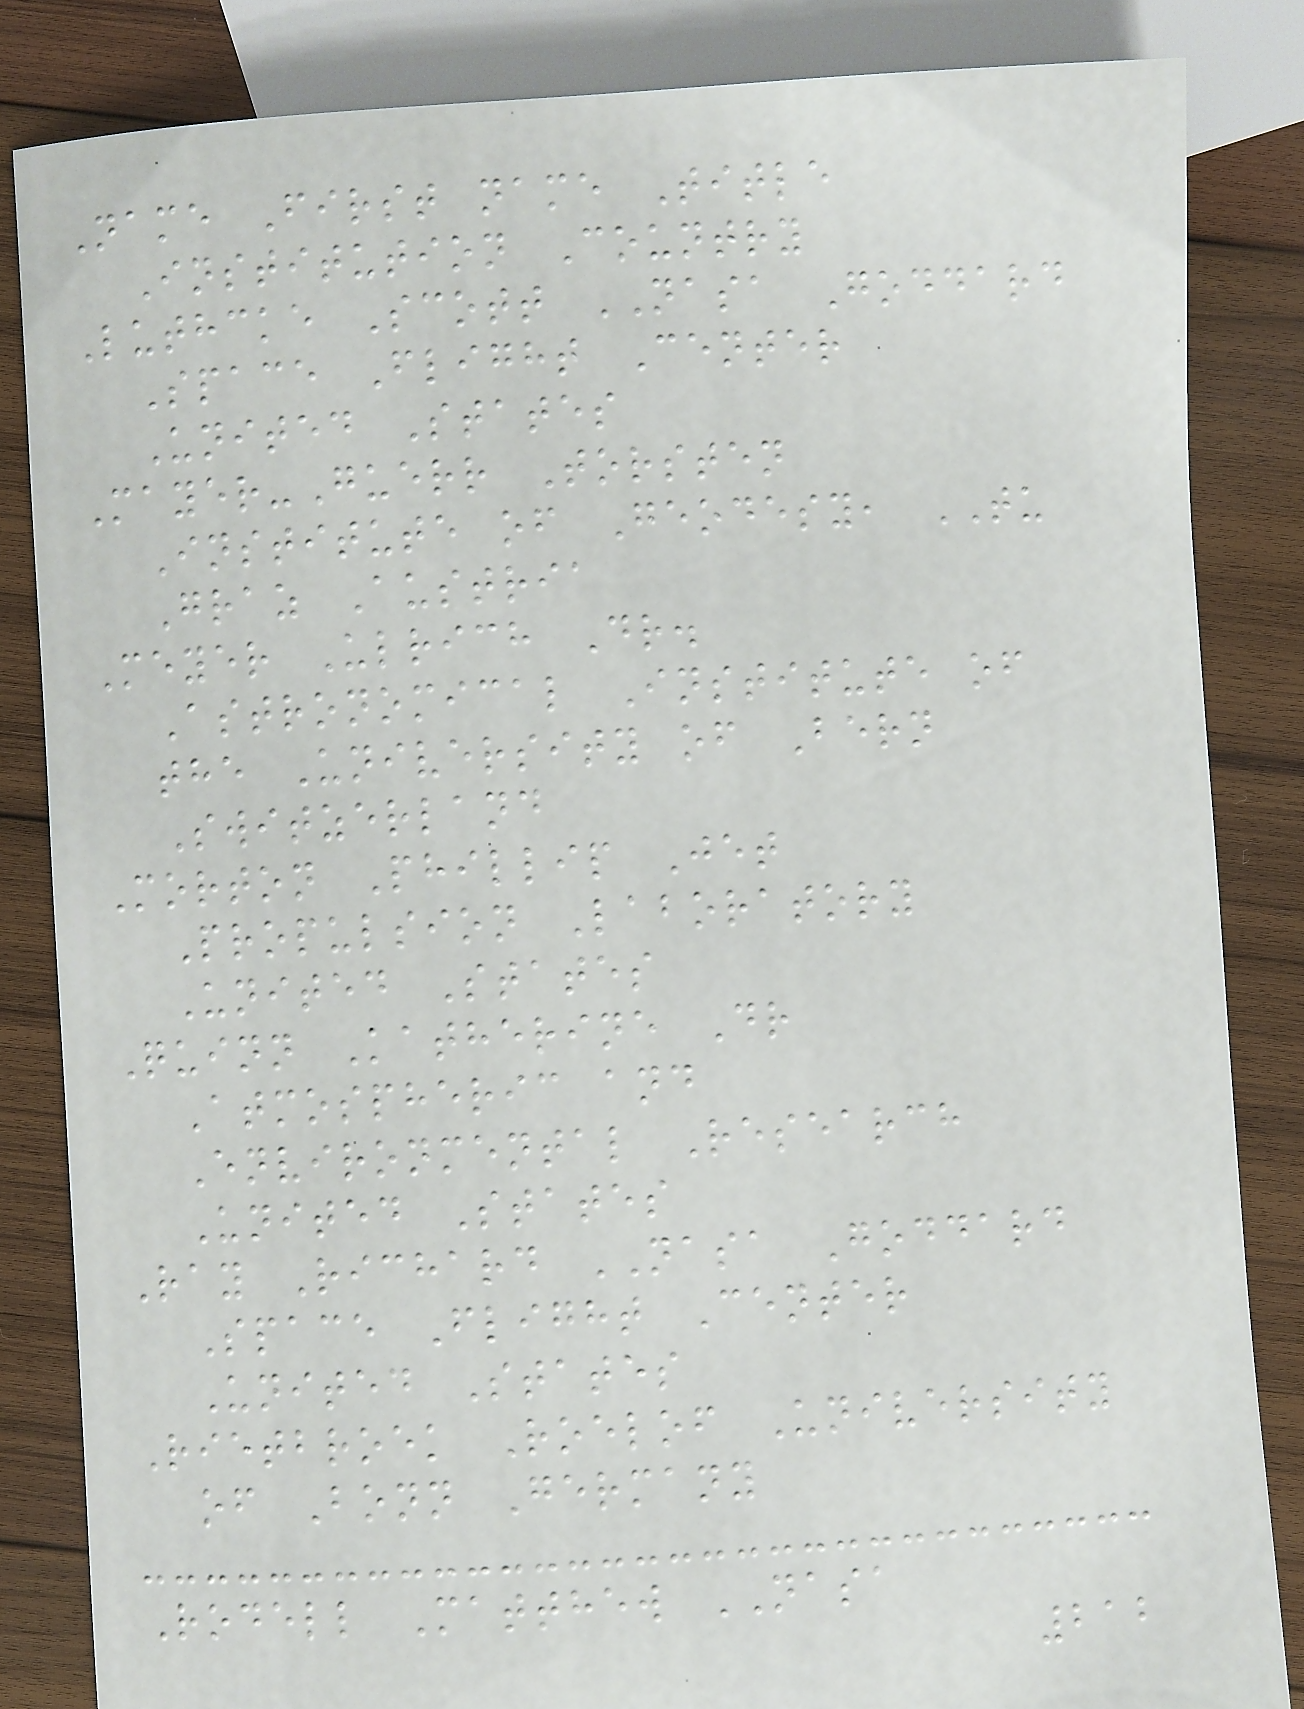Name First name Title
Institution Country
Luthcke Scott NASA Goddard
Space Flight Center
United States
Mayer-Guerr Torsten
Institute of Geodesy, TU
Graz Austria
Meyer Ulrich Dr.
Astronomical Institute of
the University of Bern
Switzerland
Morton Phillip Jet
Propulsion Laboratory
United States
Quinn Katherine Dr
Atmospheric and
Environmental Research
United States
Ray Richard NASA Goddard
Space Flight Center
United States
Rietbroek Roelof University
of Bonn Germany
Rodell Matthew NASA
212
